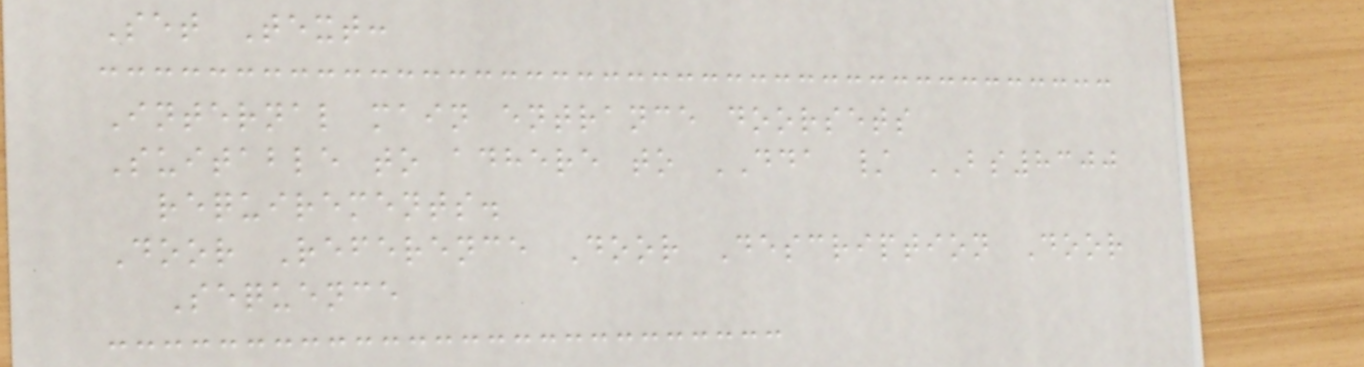Set Text:
Internal main entrance doorsets
Suitable to adhere to DDA / BS8300
requirements.
Door Reference Door Description Door
Sequence
